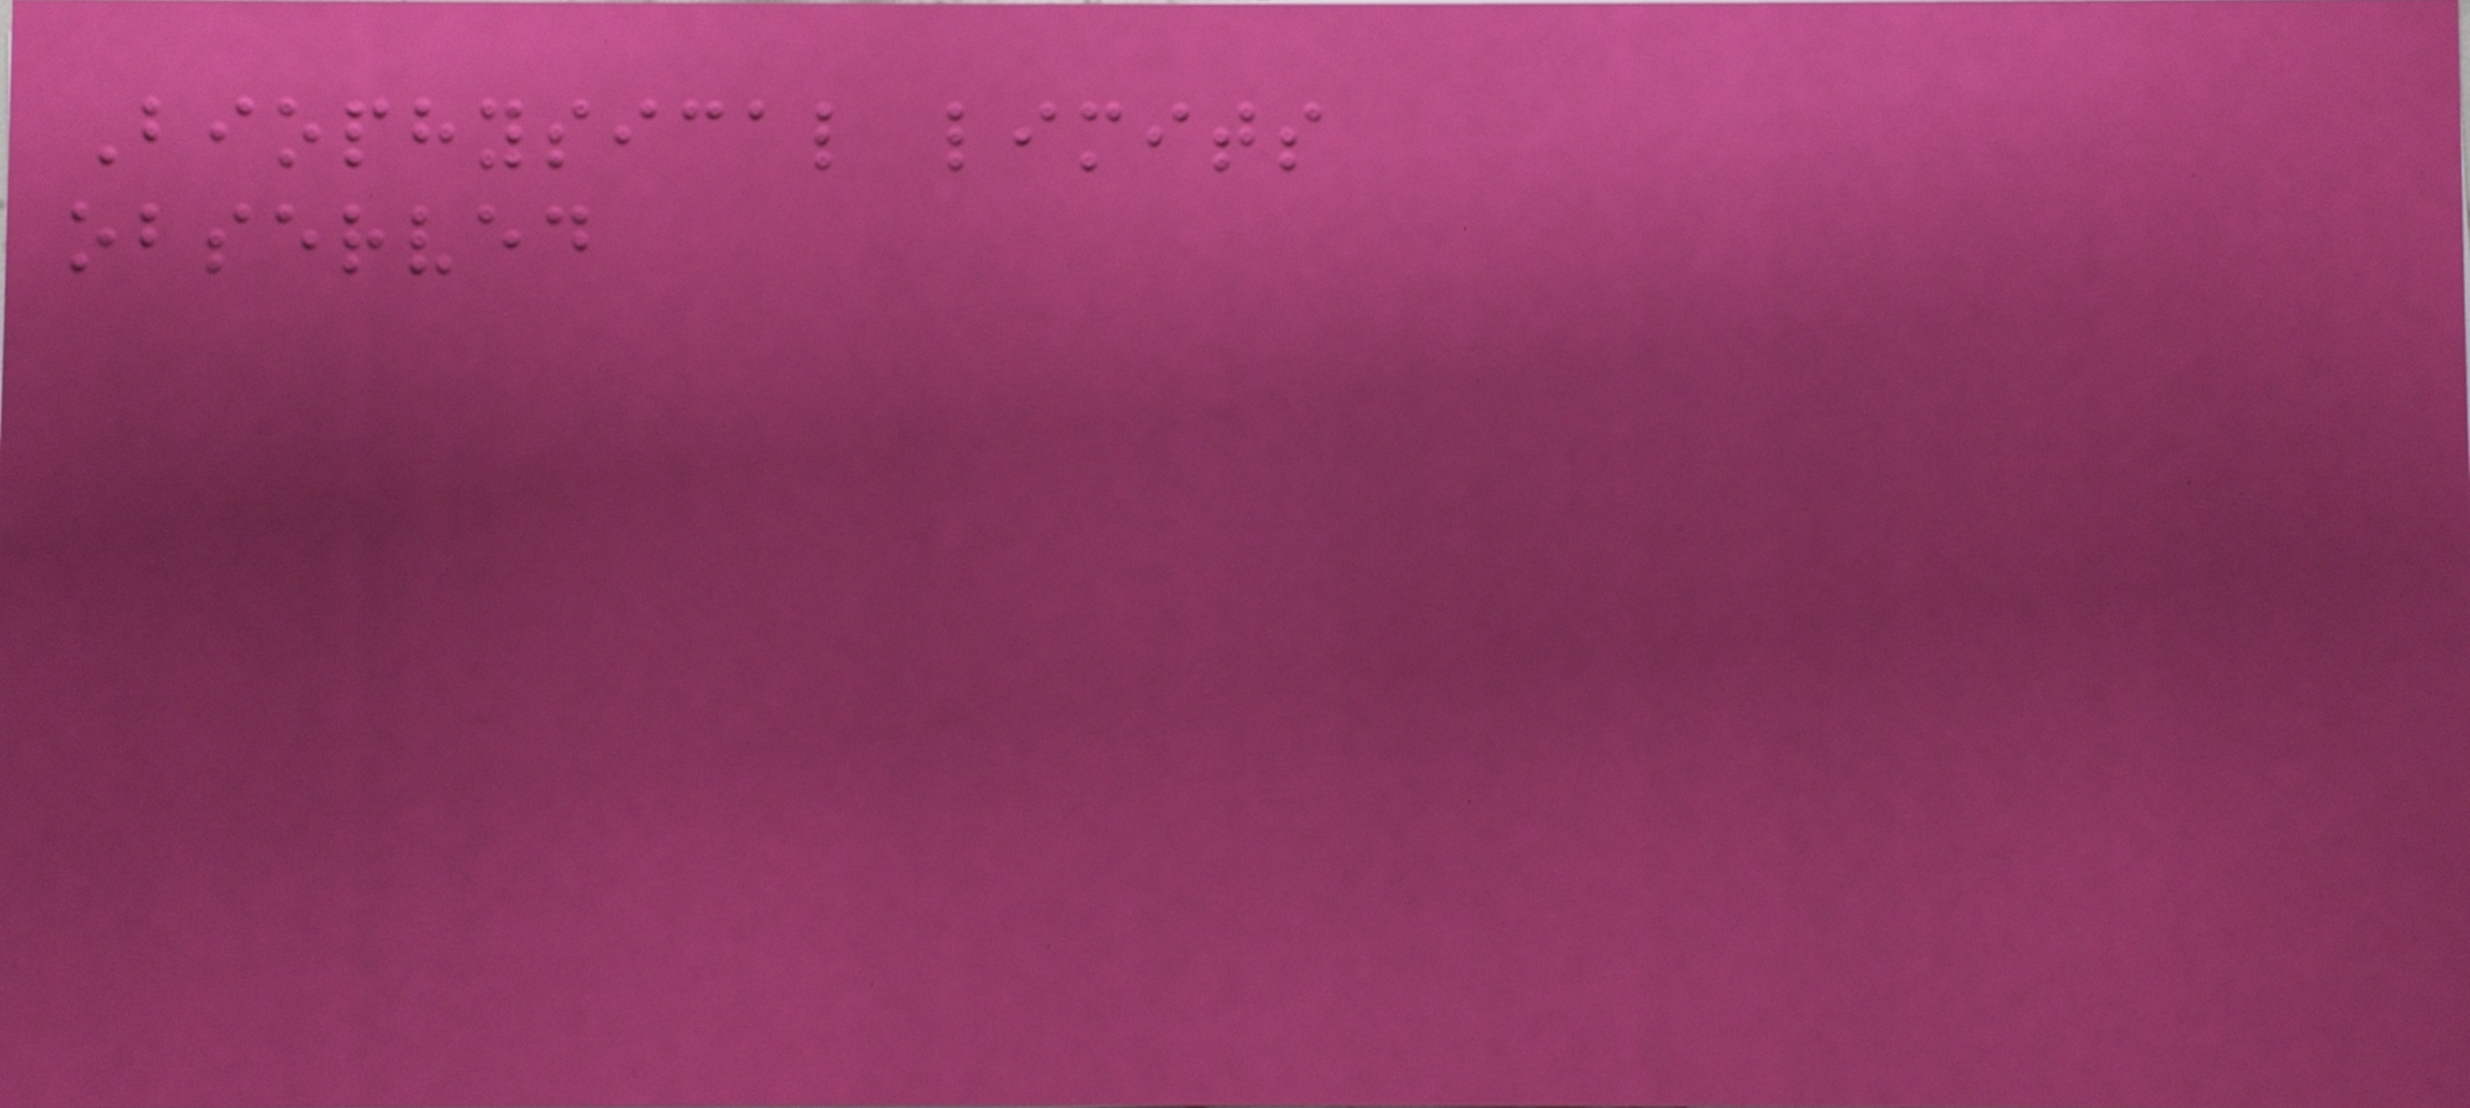Biophysical limits
observed
